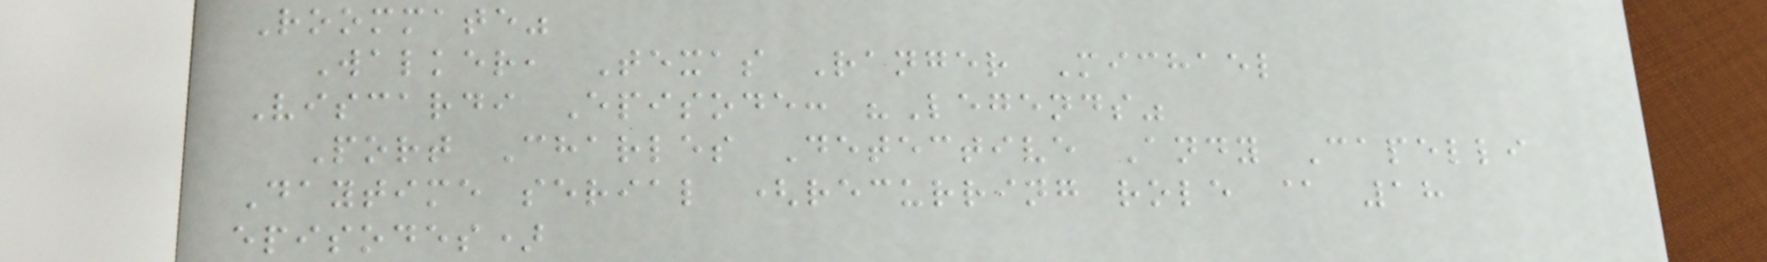Roommate"
Walker, Texas Ranger Michael
Viscardi Episode: "Legends"
Port Charles Detective Andy Capelli
Daytime serial (recurring role @ 18
episodes)
